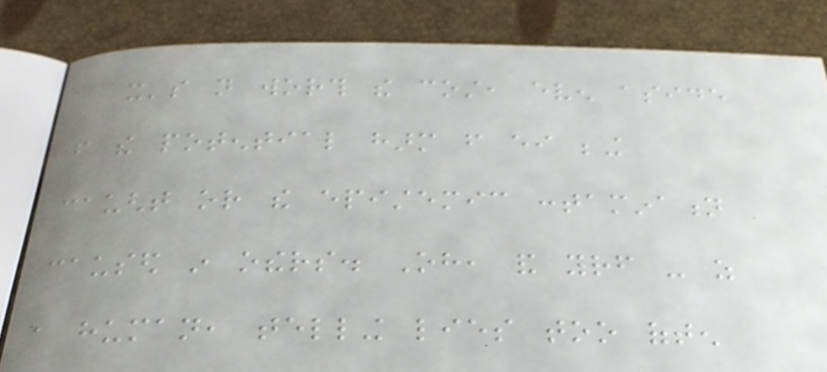it's not worth the cost, even aside
from the potential harm from either being
caught or the epistemic contamination
caused in others. Oh, and yourself - as
a human, telling lies too often
